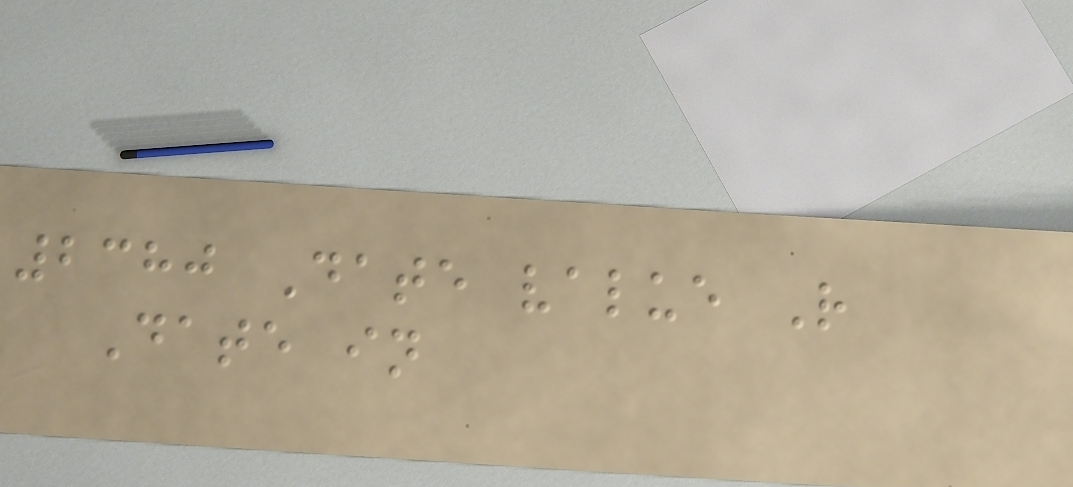2380 Date value R
Date in
